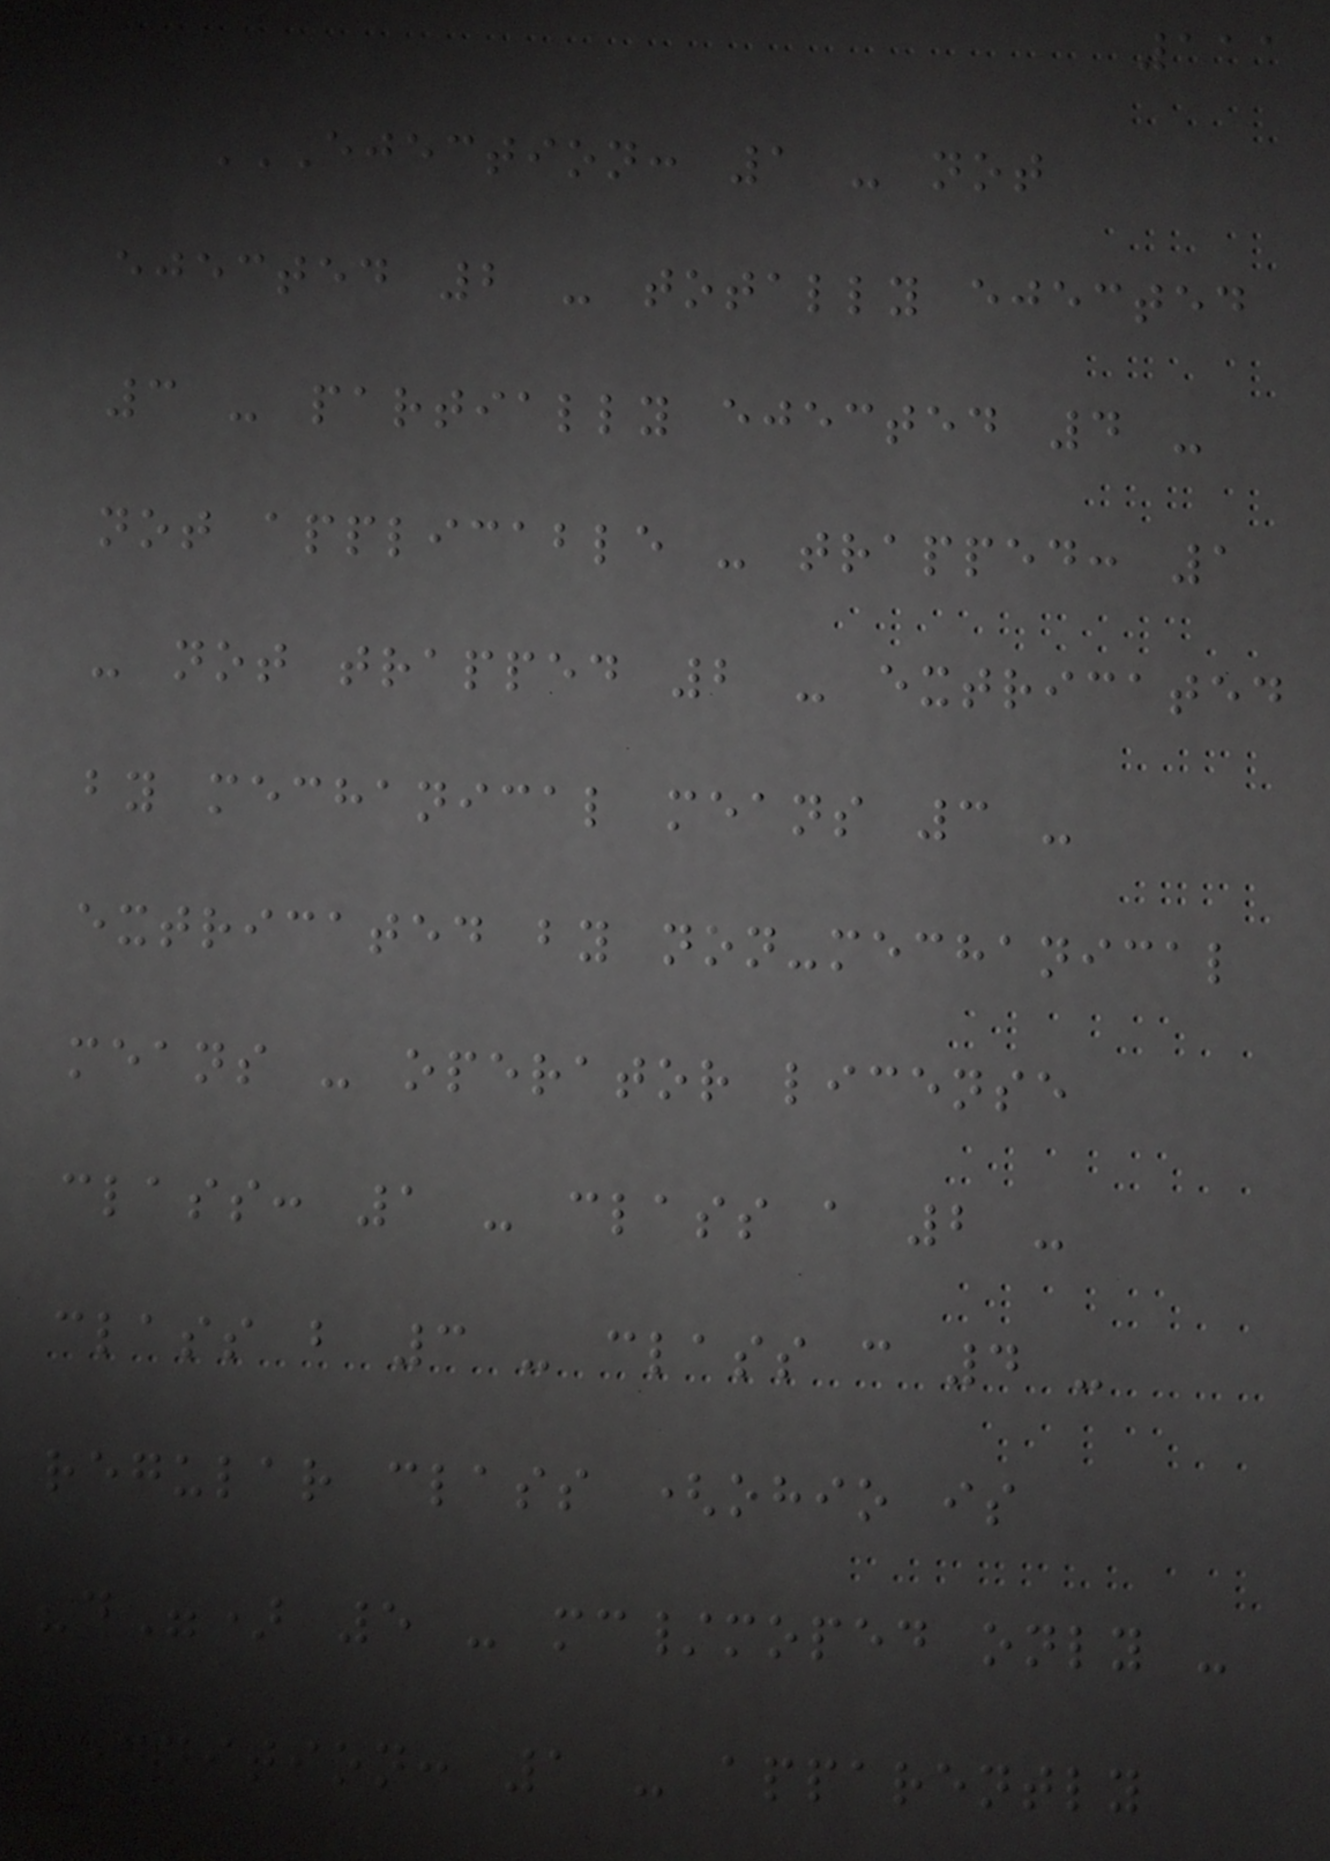111
EJECTION: 1 - NOT
EJECTED 2 - TOTALLY EJECTED
3 - PARTIALLY EJECTED 4 -
NOT APPLICABLE - TRAPPED: 1
- NOT TRAPPED 2 - EXTRICATED
BY MECHANICAL MEANS 3 -
EXTRICATED BY NON-MECHANICAL
MEANS - OPERATOR LICENSE
CLASS: 1 - CLASS A 2 -
CLASS B 3 - CLASS C 4 -
REGULAR CLASS (OHIO IS
"D") 5 - MC/MOPED ONLY -
CONDITION: 1 - APPARENTLY
